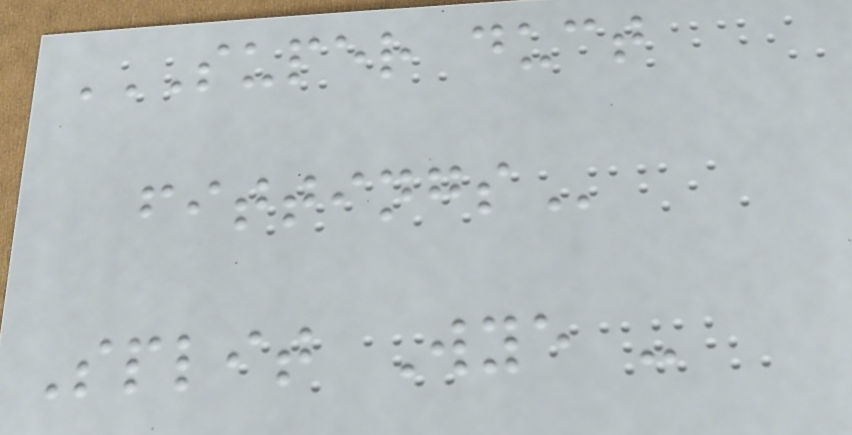SUPER DUCT
FITTINGS
Split Wye -
